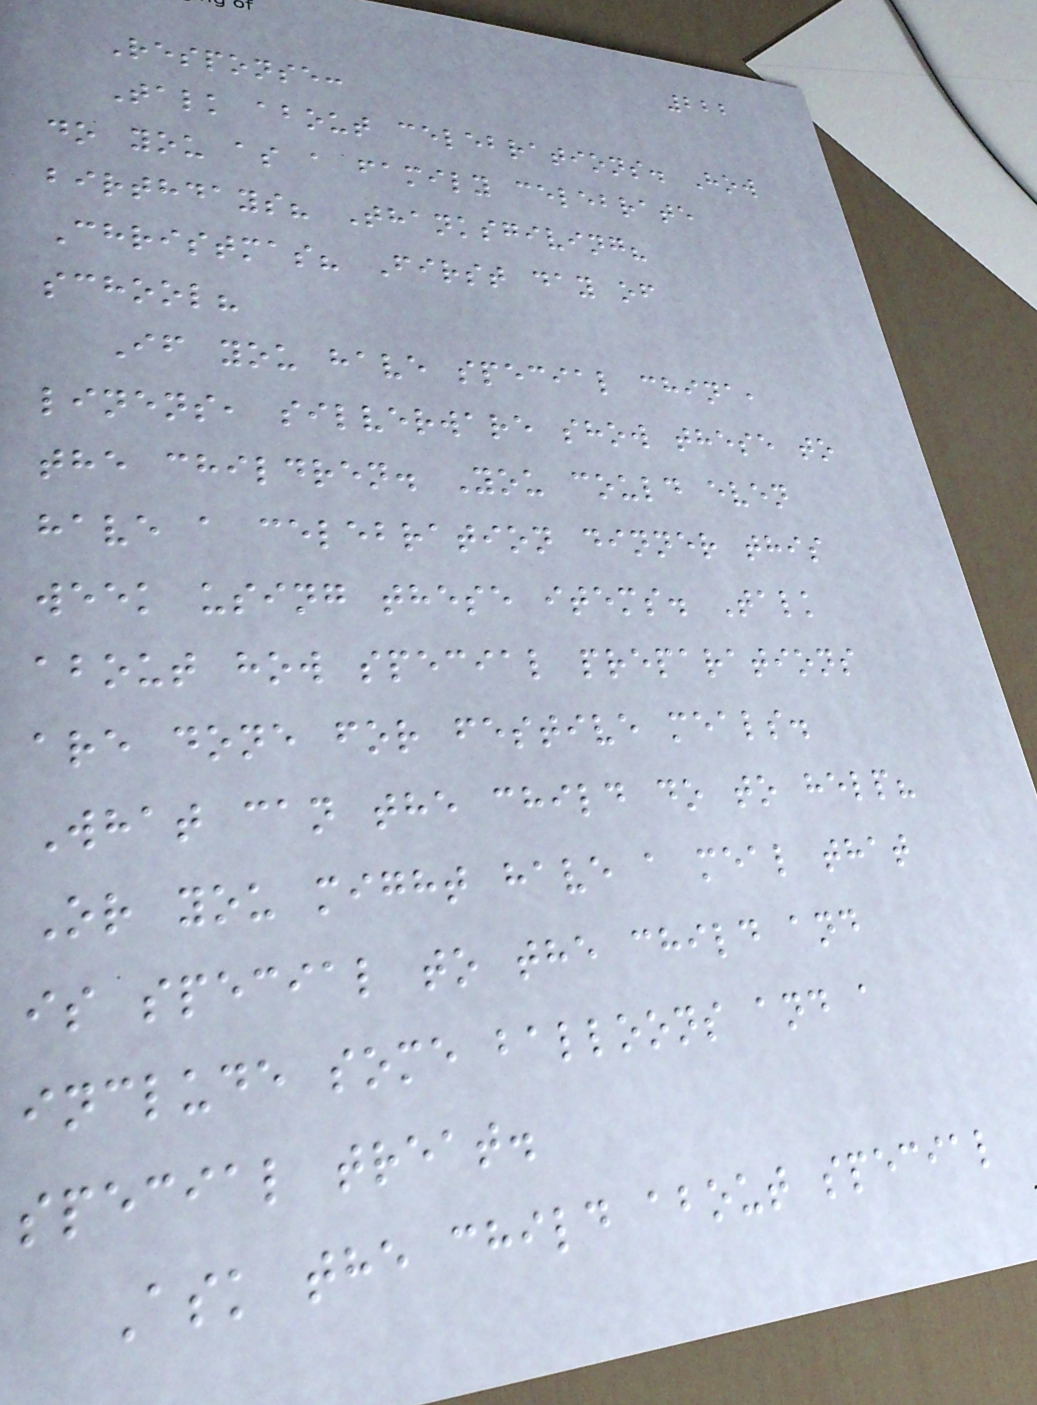222
Response:
Talk about celebrations. How
do you as a family celebrate
birthdays? Thanksgiving?
Christmas? First day of
school?
If you have special china,
linens, silverware show these to
the children. You could even
have a celebration dinner this
week using these items. Talk
about how special preparations
are done for festive meals.
What can the child do to help?
Or you might have a meal that
is special to the child and
include some balloons and a
special treat.
Ask the child about special
